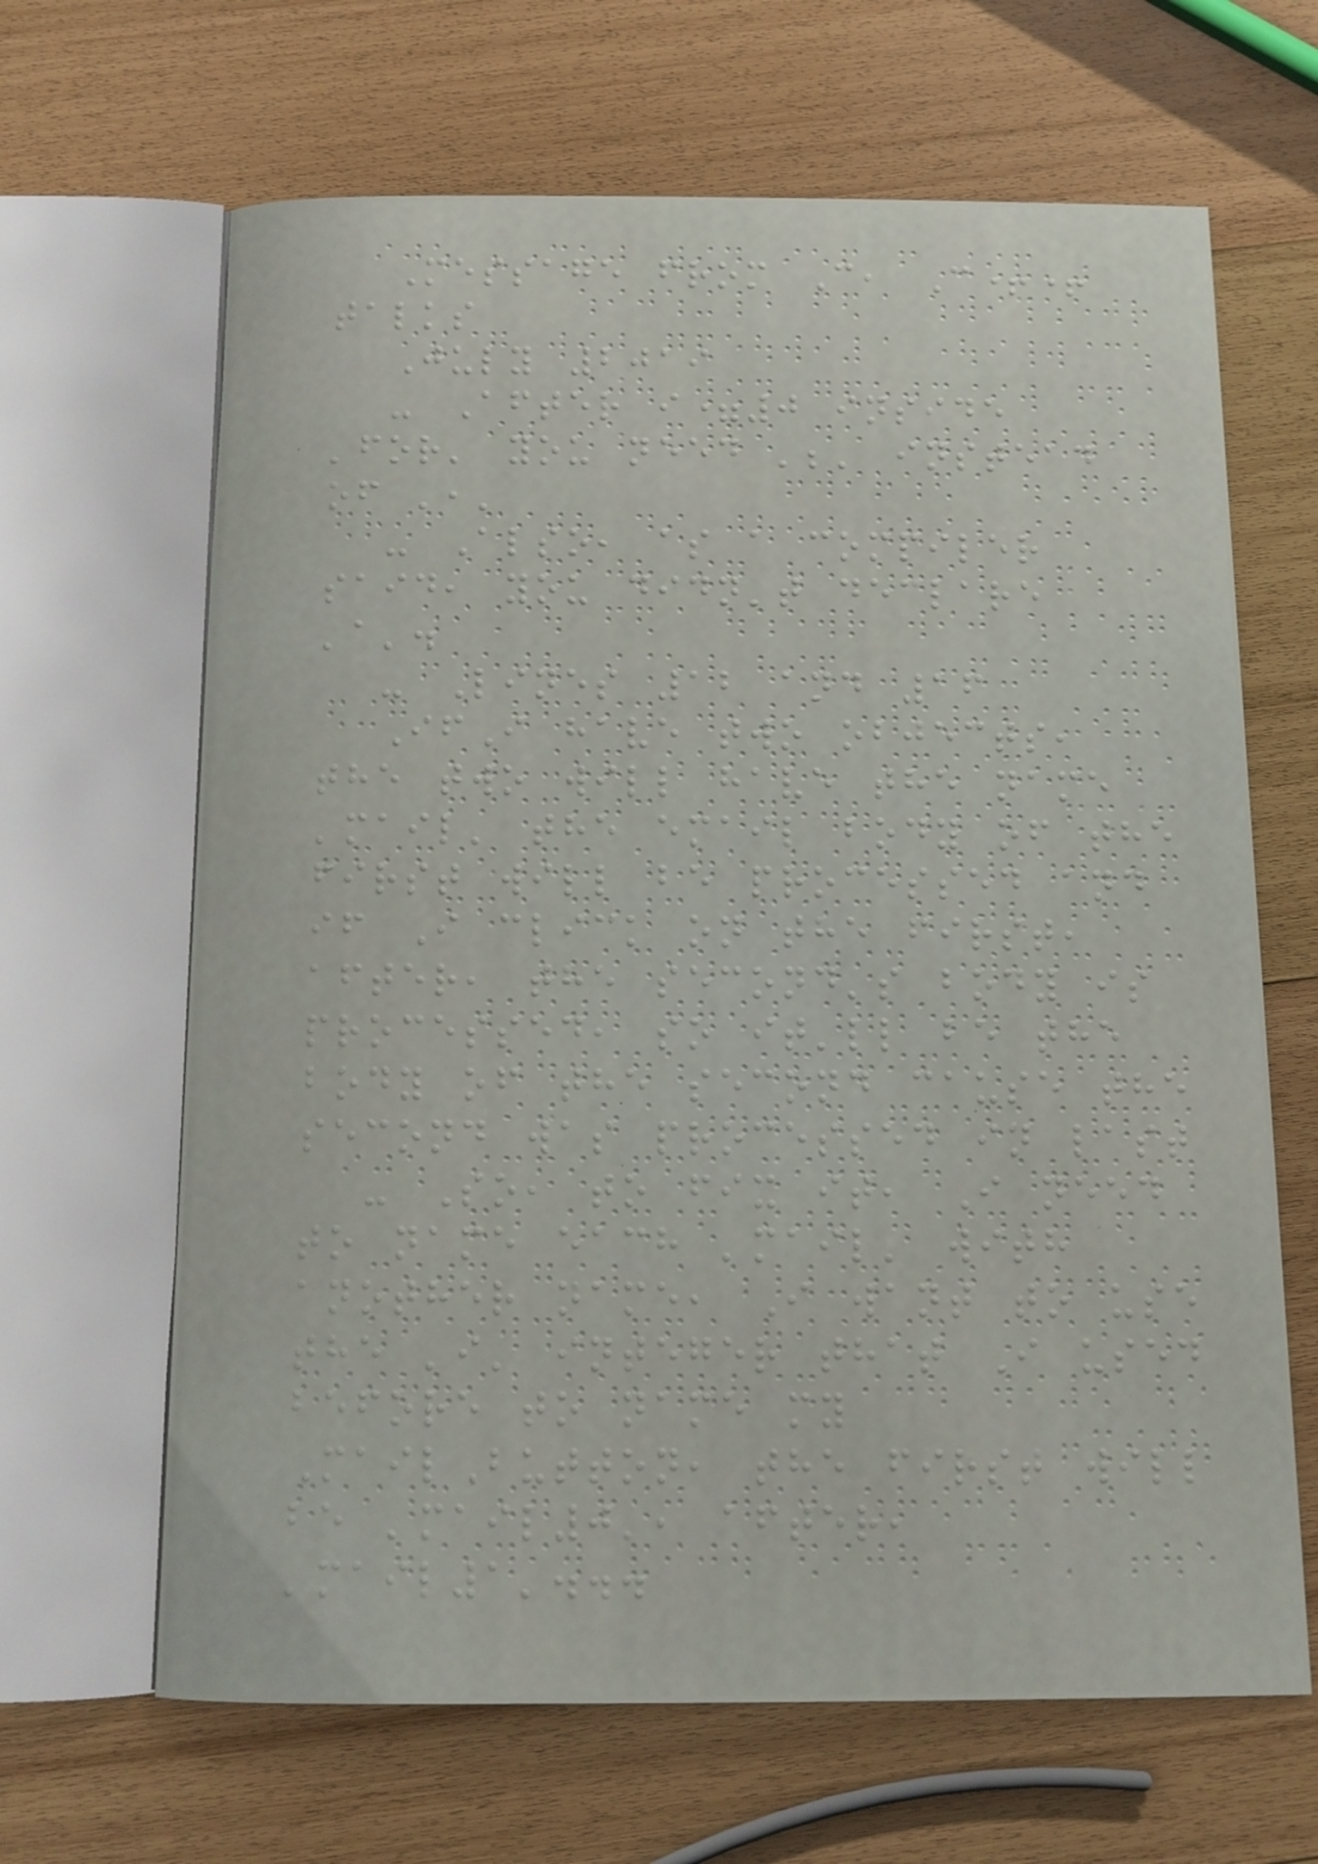Message from C, C++
talks
July 2019
- After i=0 inside
'for' you need ';' instead
of ','
- Also, as a compiler
said, you didn't declare
'a'.
- Lines 12 and 16
IfI have two objects,
the two will have the name
'mail' the email body of the
first will be processed and
if I click on the first,
after, the second's body is
processed, so it'll be the
body of the second cause the
second was processed in last
- So, to fix it, I need
to name each 'mail' with
another name, I want to use
the 'i' integer that I used
before to name my
MailButton, the first will
be 'mail0', after,
'mail1'...
